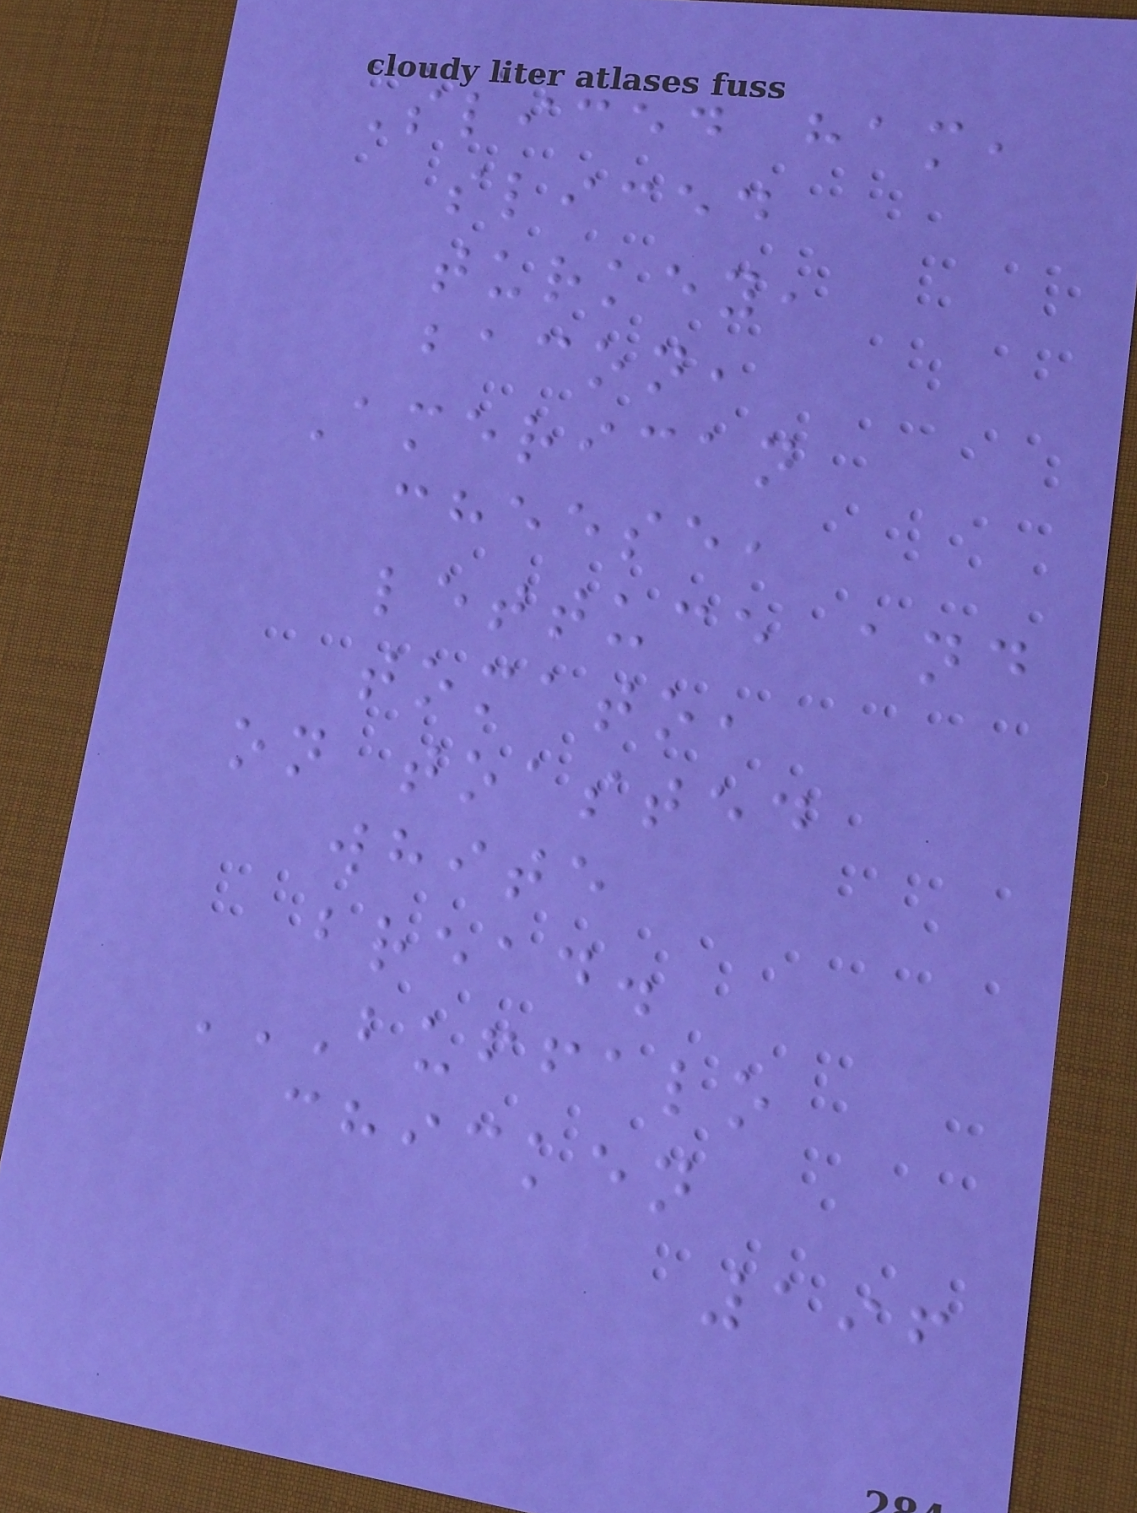Sliced ham,
sliced
turkey,
bacon,
American
cheese,
lettuce and
tomato,
on toasted
white
bread.
BUFFALO
CHICKEN
196
